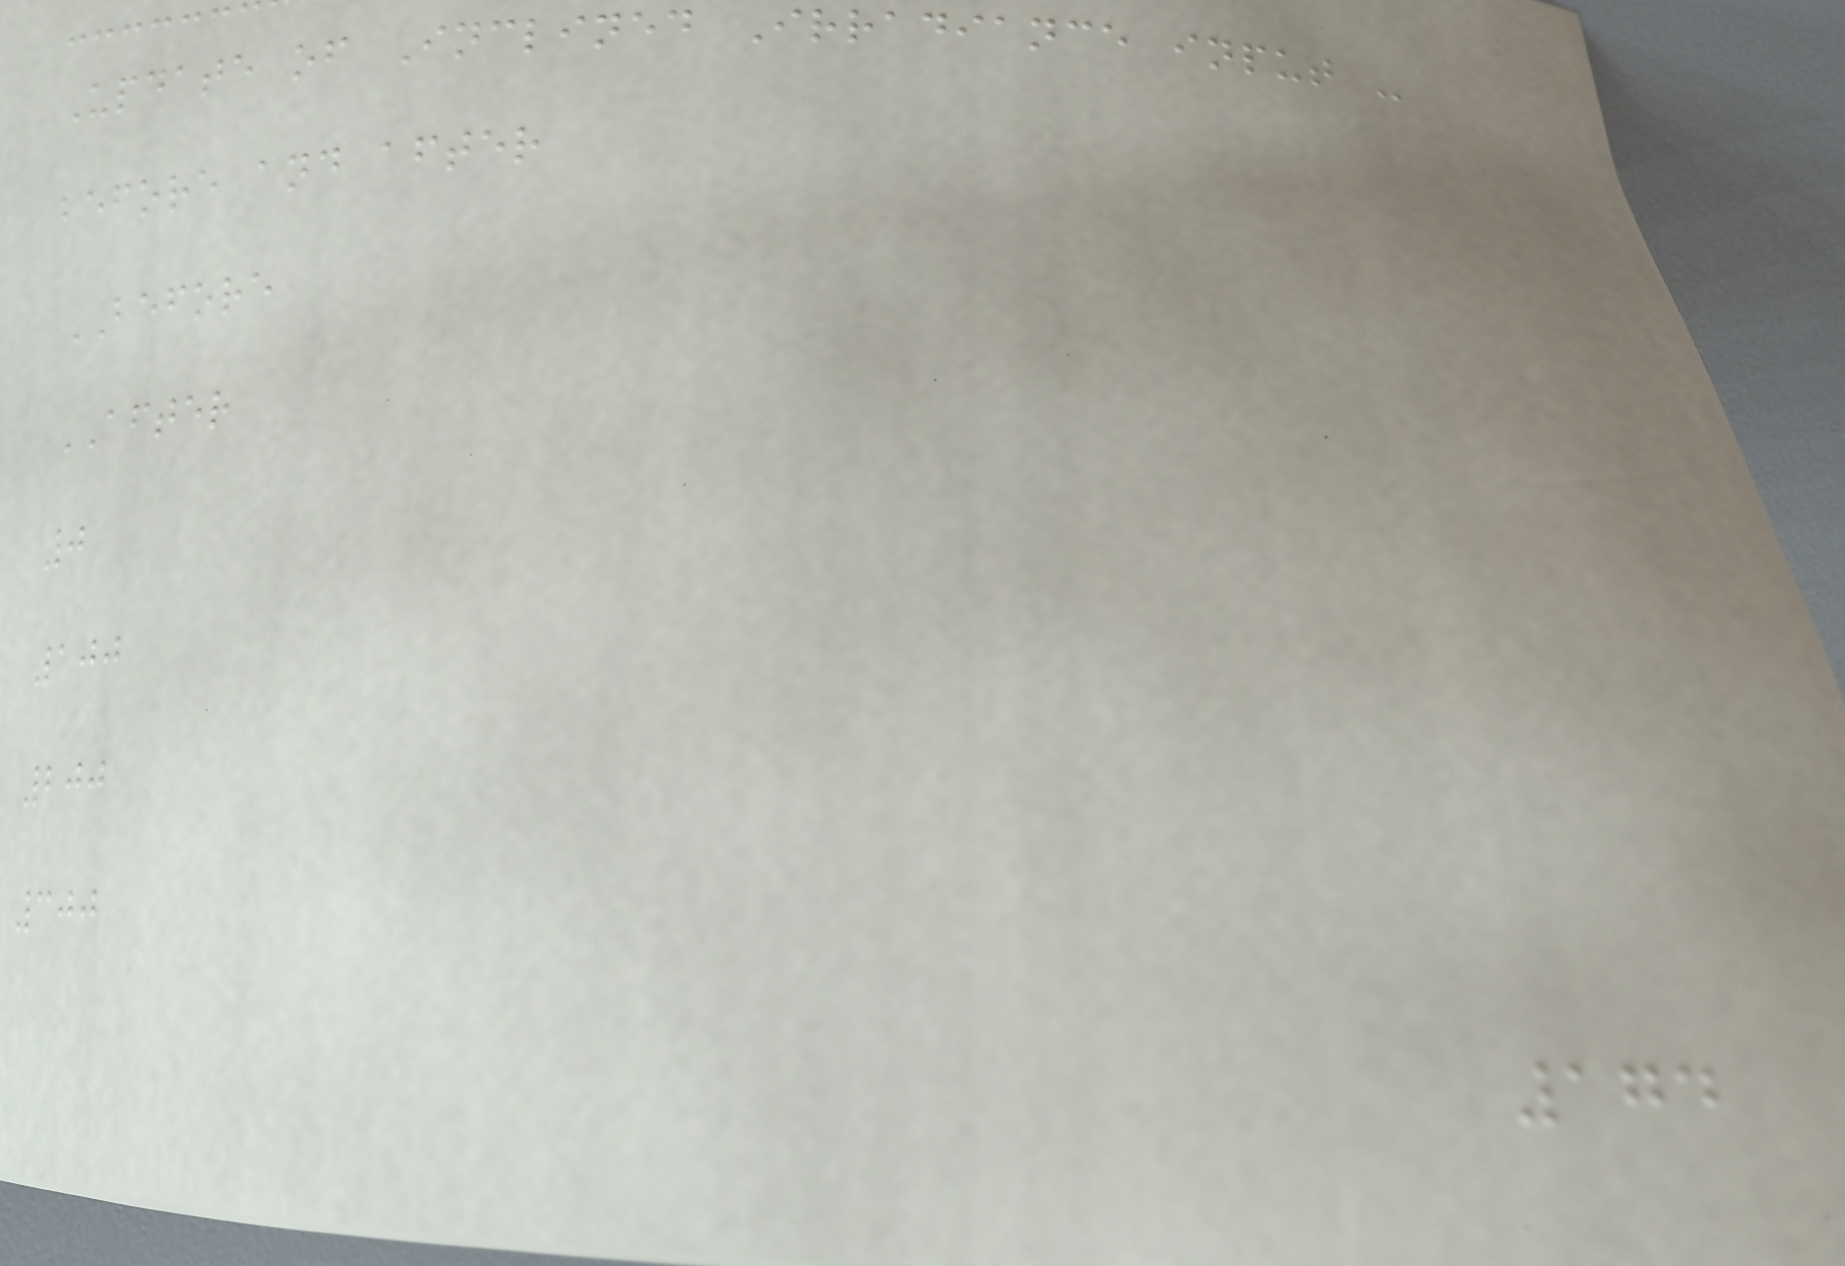Update of Inclined Irradiance input -
before and after
BEFORE
AFTER
0
100
200
300
174
